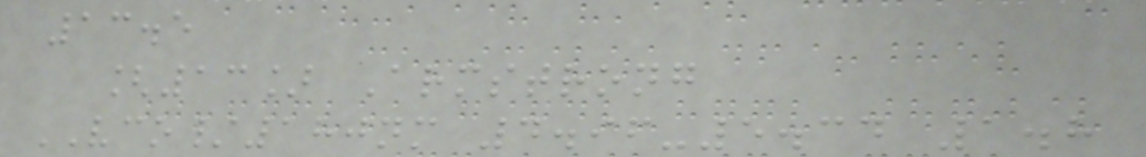13.5
[13] Armstrong
VCO/180nm 4.96-5.34 1.8
